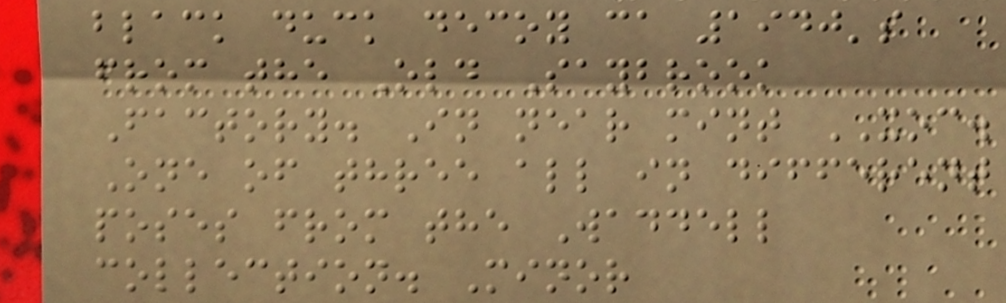black duck decoy ca 1940's
from the Old Saybrook
Factory. In near mint XOC.
One of three all in different
poses from the Waddell
collection. Minor
